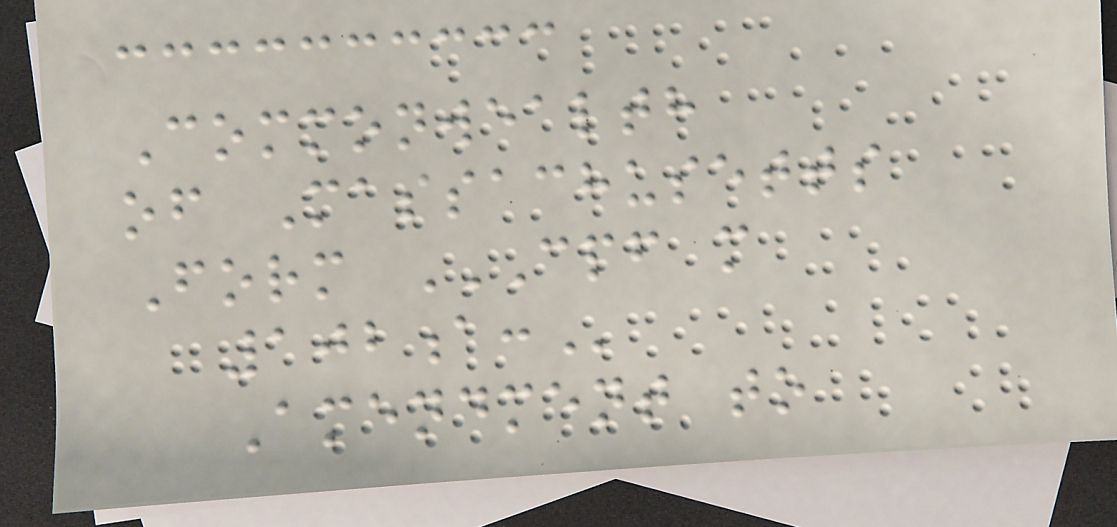Commonwealth
of Massachusetts
Form CPF M
102A:
Amendment to
